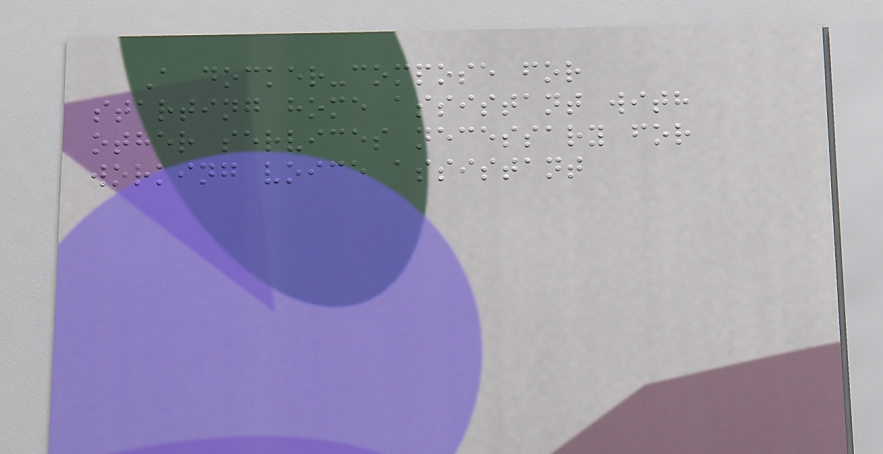A docker-compose for
starting home assistant with
other services necessary for
working voice assistant
